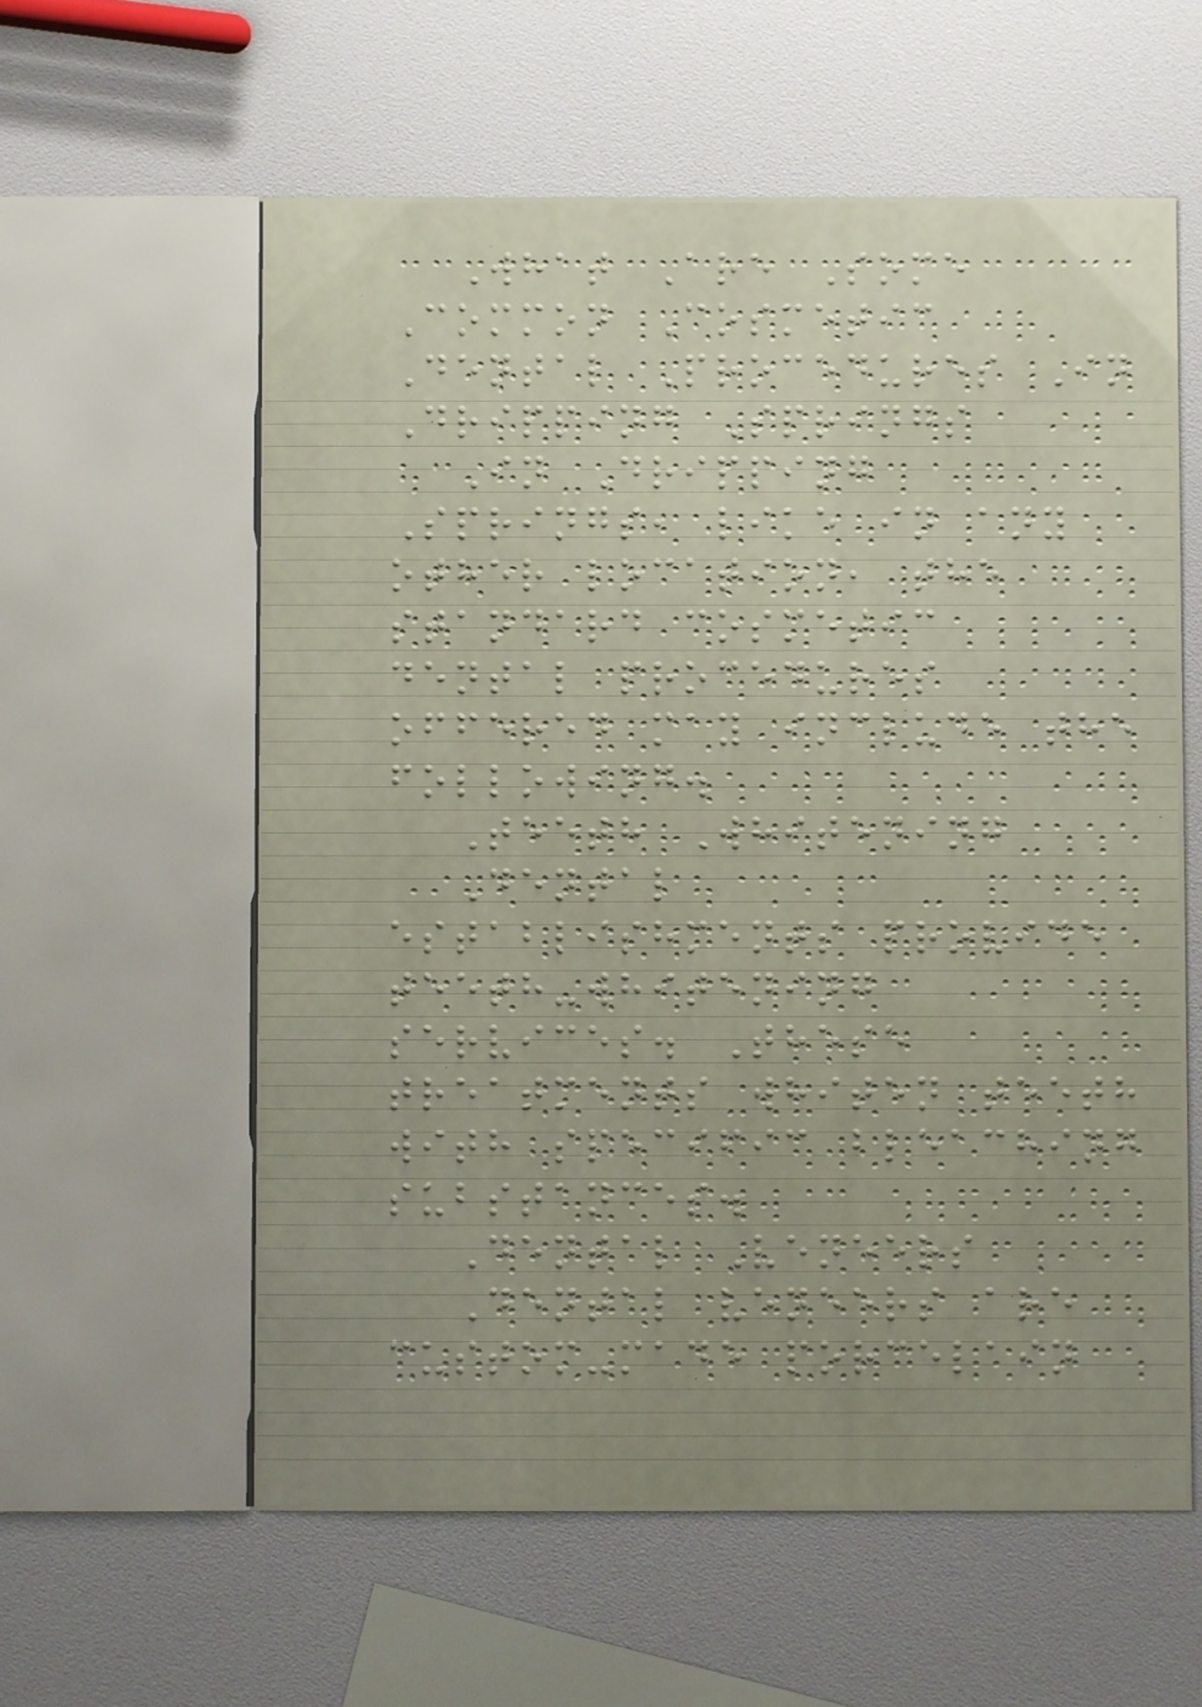What Are Some
Common Cosmetic
Dental Procedures In
Dripping Springs
In Dripping
Springs, like in any
other location, the
standard cosmetic
dental procedures
offered may include the
following.
Teeth Whitening
Dental
establishments provide
teeth-whitening
services. These
treatments whiten teeth
with specific bleaching
substances.
Dental Veneers
Dental veneers are
custom-made porcelain
